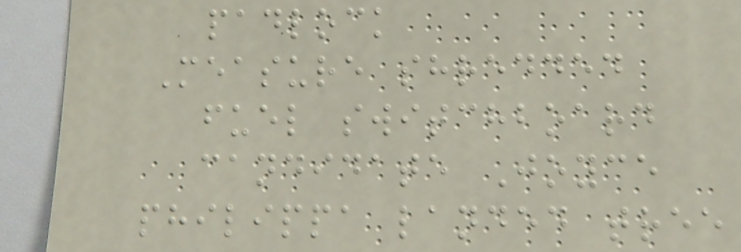padlock
Measure shredded
fuel switchboard
candidate Joyce
philippa landed tree
